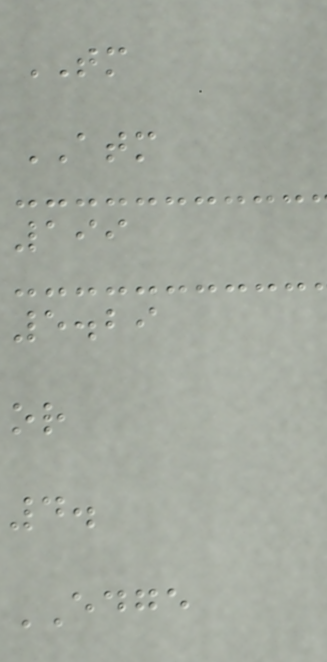TM
ATM
199
5.29
or
4.
EDGE
